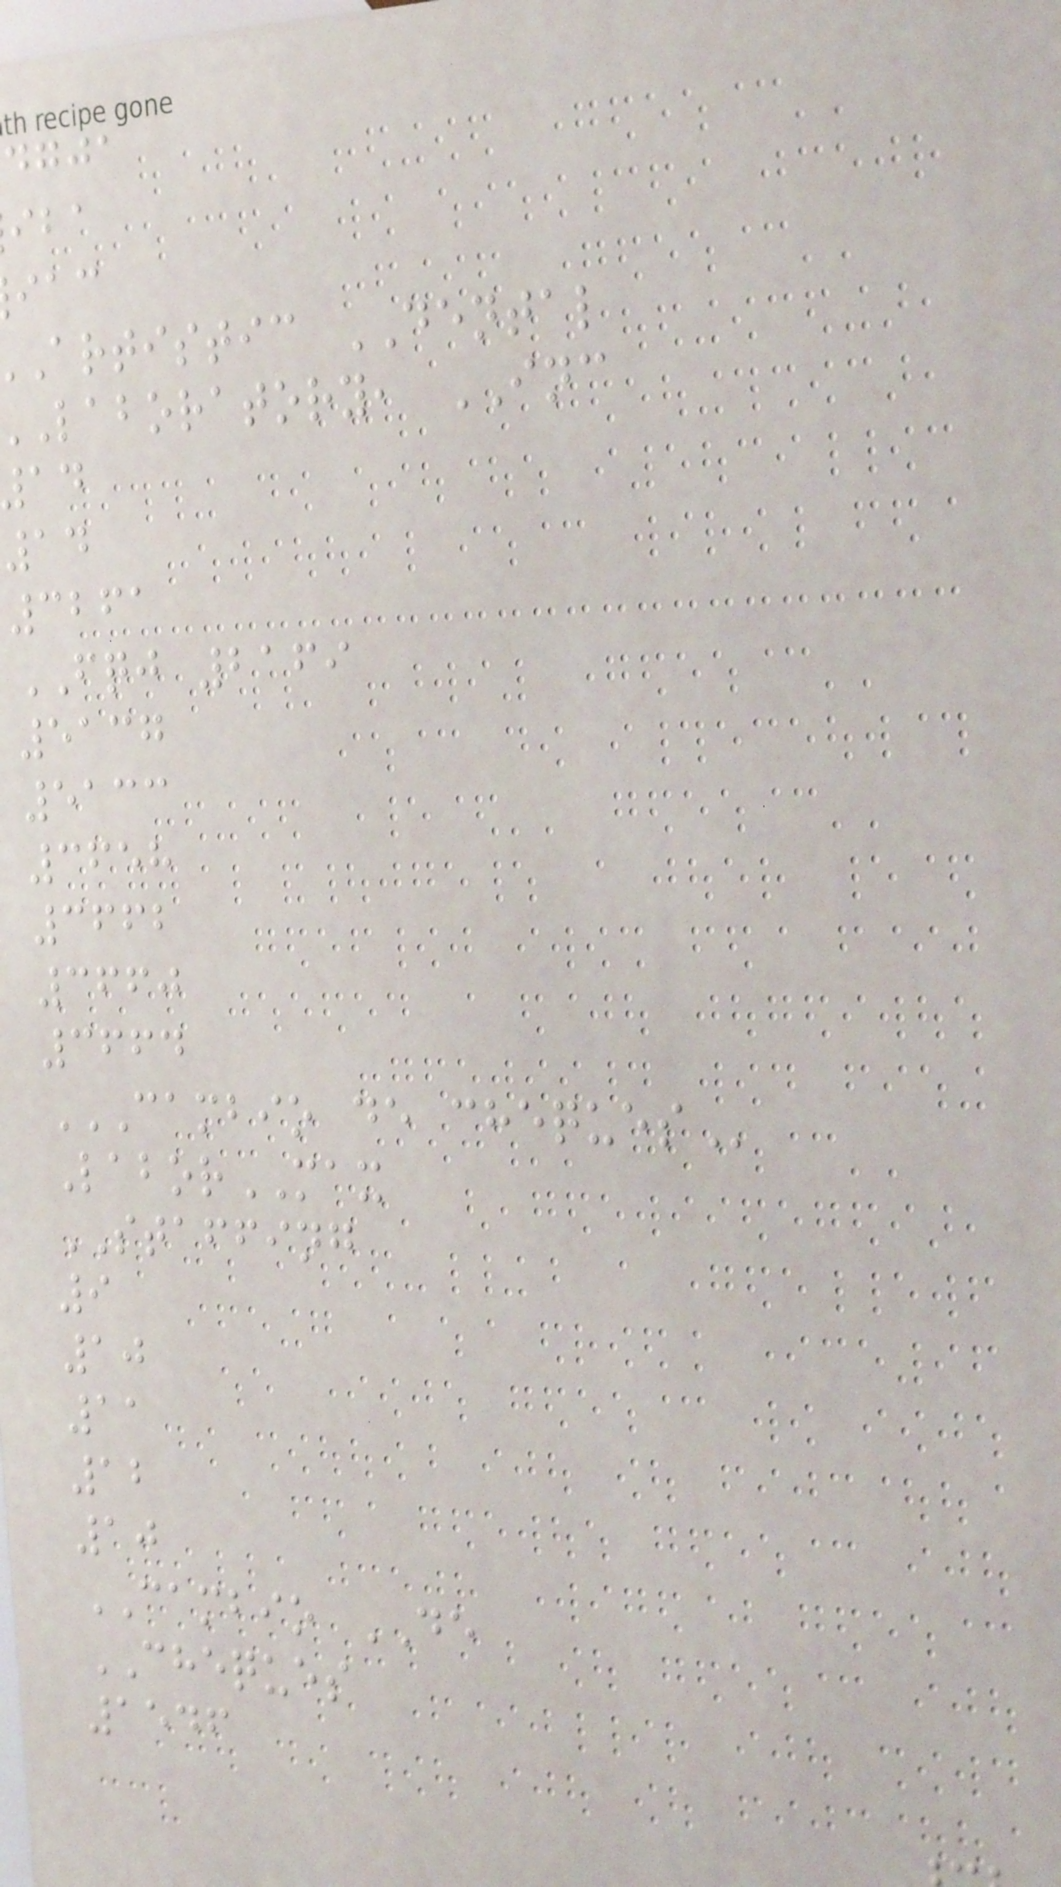dgja
artistic DENTAL
laboratory, INC
14
3261
FQJ 2169
5137
5133
3658
3662
3660
3664
CAMBIO DE CHEQUES
LaborMAX
STAFFING
9
10
11
12
10
CAMBIO DE
CHEQUES
1546
